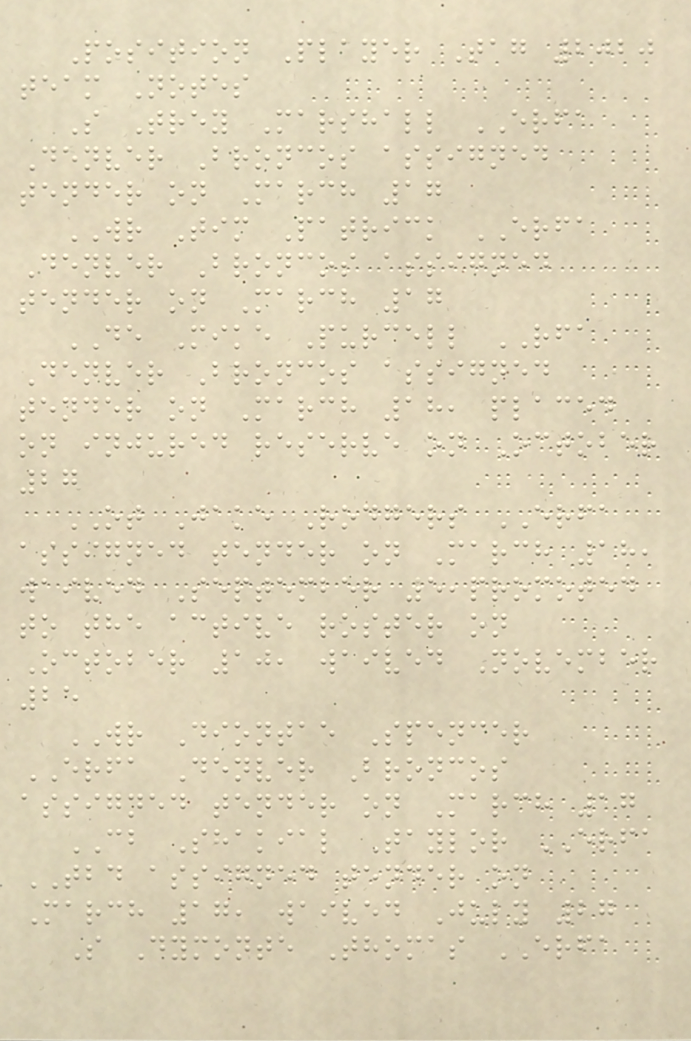Position Player Tag 2020
team Notes
S Trey Marshall ERFA
Denver Broncos assigned
tender on March 17
WR Tim Patrick ERFA
Denver Broncos assigned
tender on March 17
DE Mike Purcell RFA
Denver Broncos assigned
tender on March 18, placed
on injured reserve on October
27
OT Jake Rodgers ERFA
assigned tender on March 18,
waived September 5,promoted
to the active roster on
October 10, waived November
25
WR Diontae Spencer
ERFA Denver Broncos
assigned tender on March 17
CB Shakial Taylor ERFA
TBD assigned tender on
March 17, waived July 27
S Dymonte Thomas ERFA
